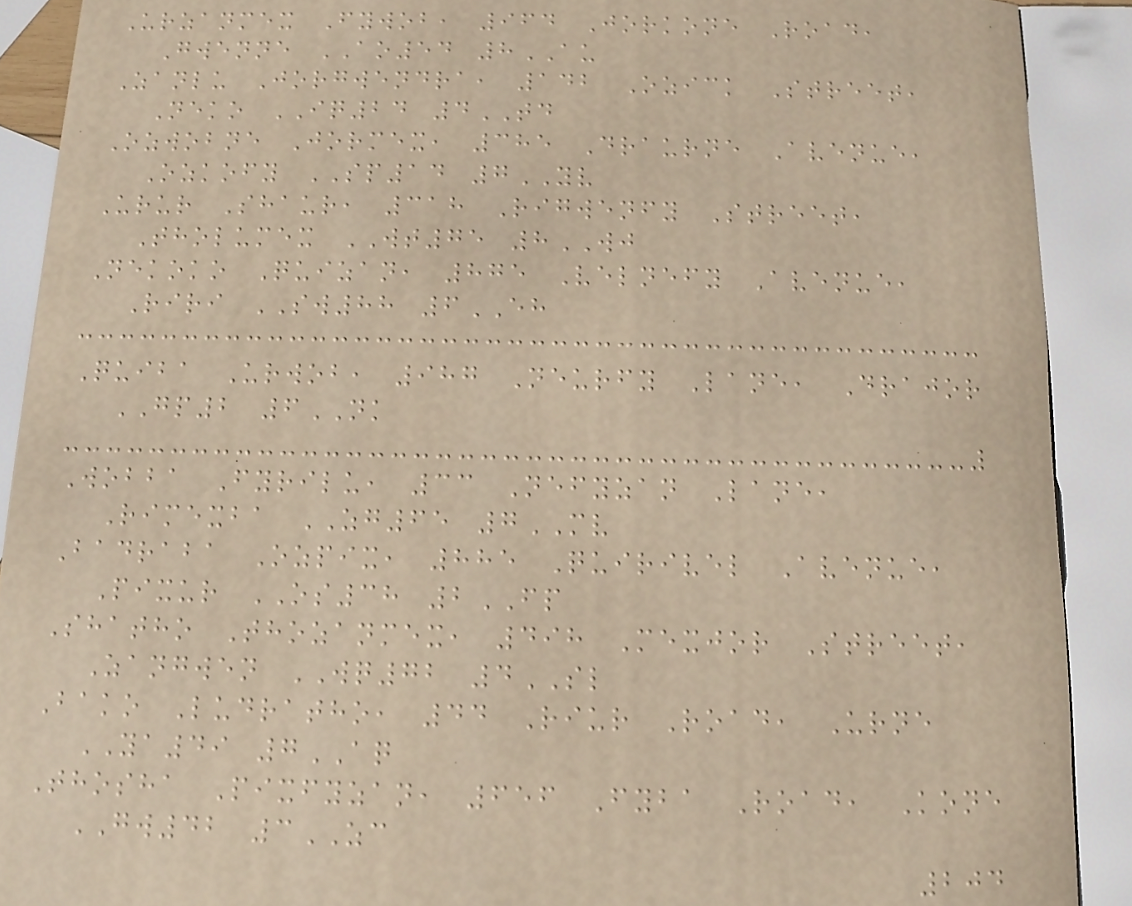Urzanmex Fywob, 964 Jorkone Road,
Gwenne AO54 8AU
Zanlu Jorgwendra, 142 Ozick Street,
Neko IQ24 4TD
Ozwobne Jormex, 385 Draurne Avenue,
Ozkofy SP14 7YV
Urur Shaur, 318 Rigwenfy Street,
Tholumex WT75 8WJ
Nekoko Quizan, 875 Velnefy Avenue,
Riri SW88 6EH
Quiba Urwob, 987 Neurfy Lane, Drajor
GP2 6NK
Wobba Fyrilu, 33 Nefyzan Lane,
Rimexba ZG65 7MV
Badraba Ozpix, 885 Quirivel Avenue,
Pixur OS38 2FP
Shatho Thozanmex, 498 Mexjor Street,
Zangwen WQ72 4SL
Bako Ludratho, 44 Riur Road, Urne
YA49 7AQ
Thosha Pixfyzan, 656 Fyba Road, Kone
GW42 3ZC
204
